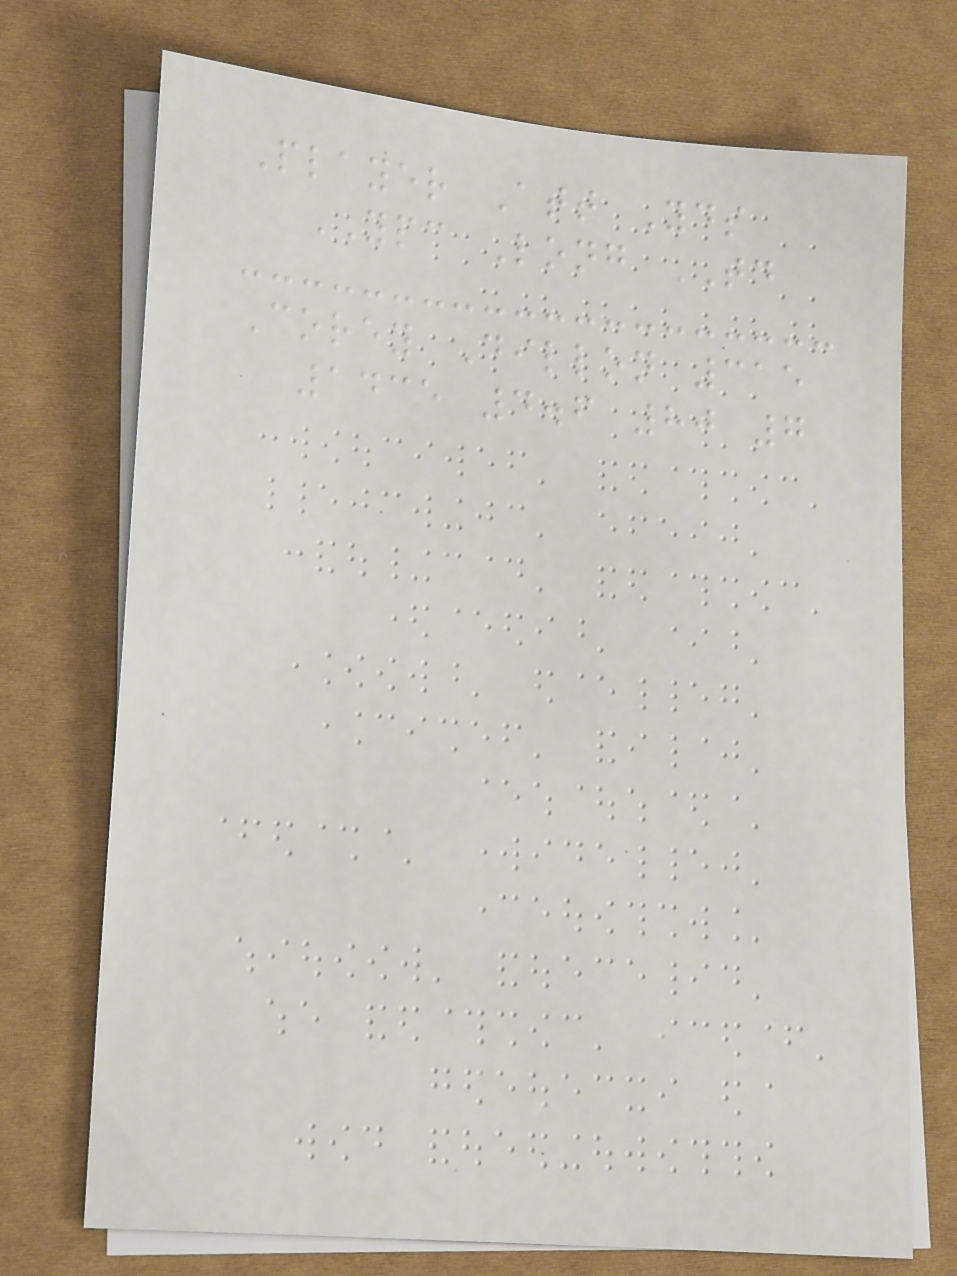Player Att Yds
YPC Long TD
Corey Dillon 315
1435 4.6 80 7
